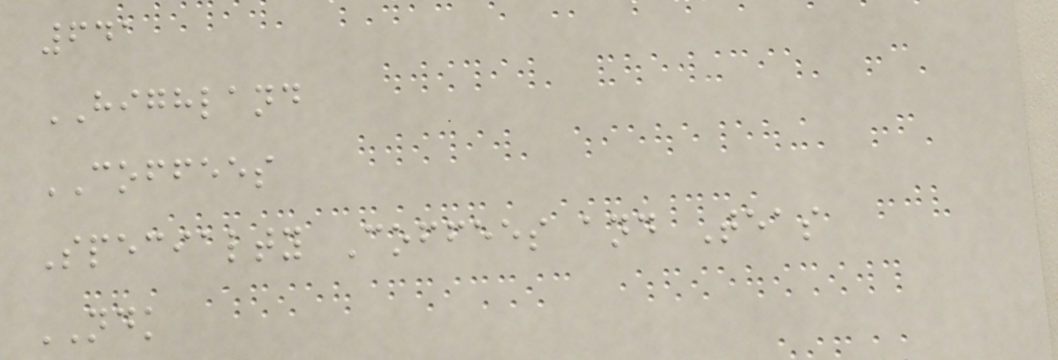641
HIGHLAND
COFFEES
Specialty Coffees and Teas
NDK
